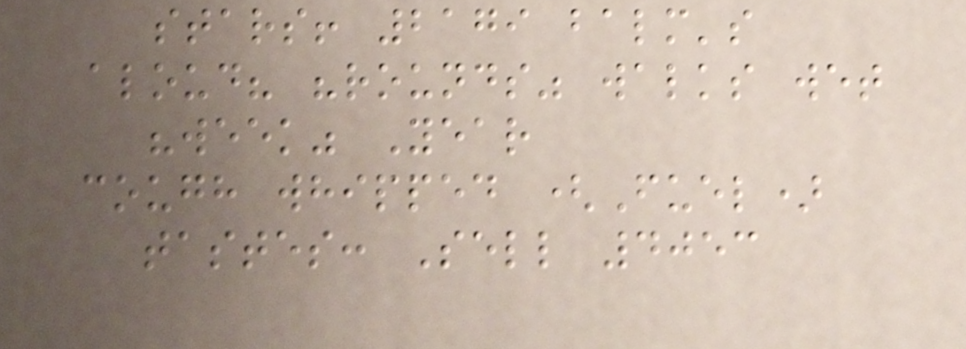stars! 2179 balm's
aloud? "rounds" walks wet
"week" Year
cough whipped (Fuel)
tastes: Sell 4053
